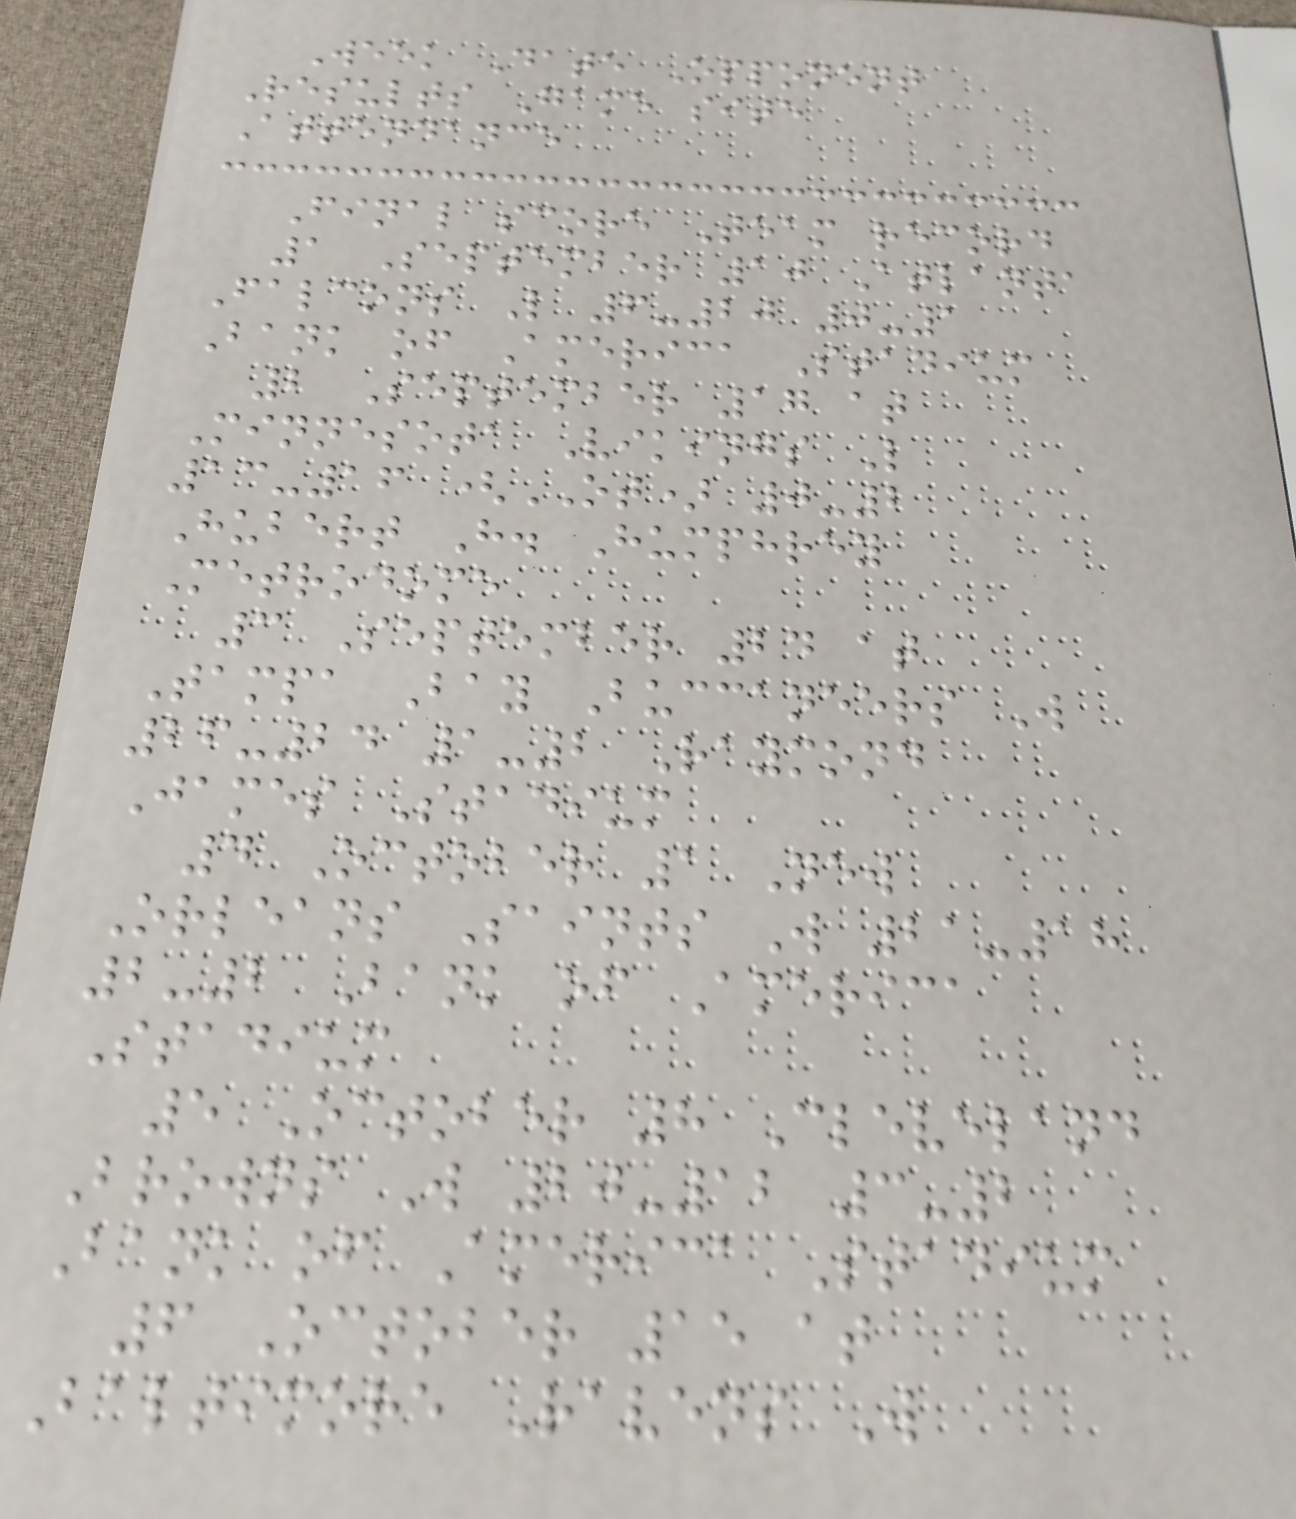Week Date Opponent
Results Game site
Attendance
Final score Team record
1 September 10 Atlanta
Falcons L 6-20 0-1
Bank of America Stadium
2 September 17 at
Minnesota Vikings L
13-16 (OT) 0-2
Hubert H. Humphrey
Metrodome
3 September 24 at
Tampa Bay Buccaneers W
26-24 1-2 Raymond
James Stadium
4 October 1 New
Orleans Saints W 21-18
2-2 Bank of America
Stadium
5 October 8 Cleveland
Browns W 20-12 3-2
Bank of America Stadium
6 October 15 at
Baltimore Ravens W
